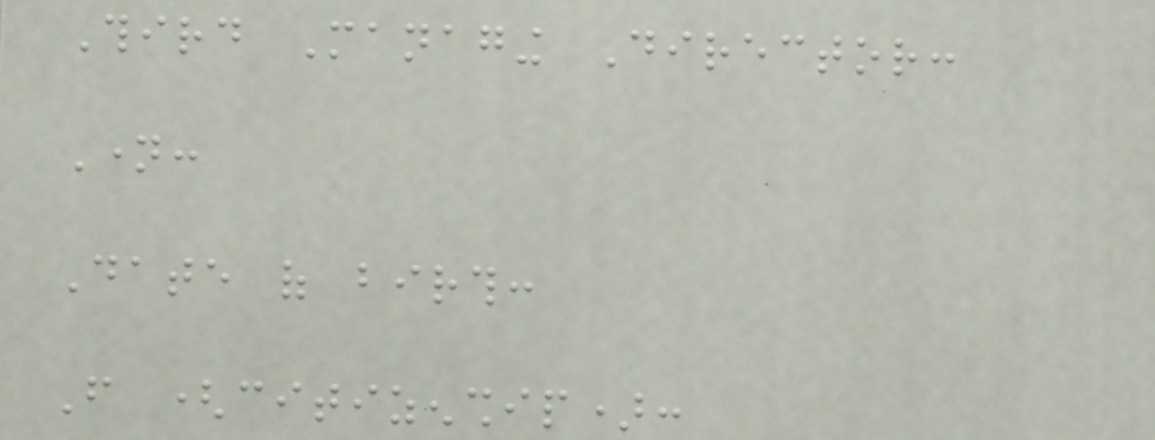Third Managing Director:
Name:
Date of birth:
From (citizenship):
